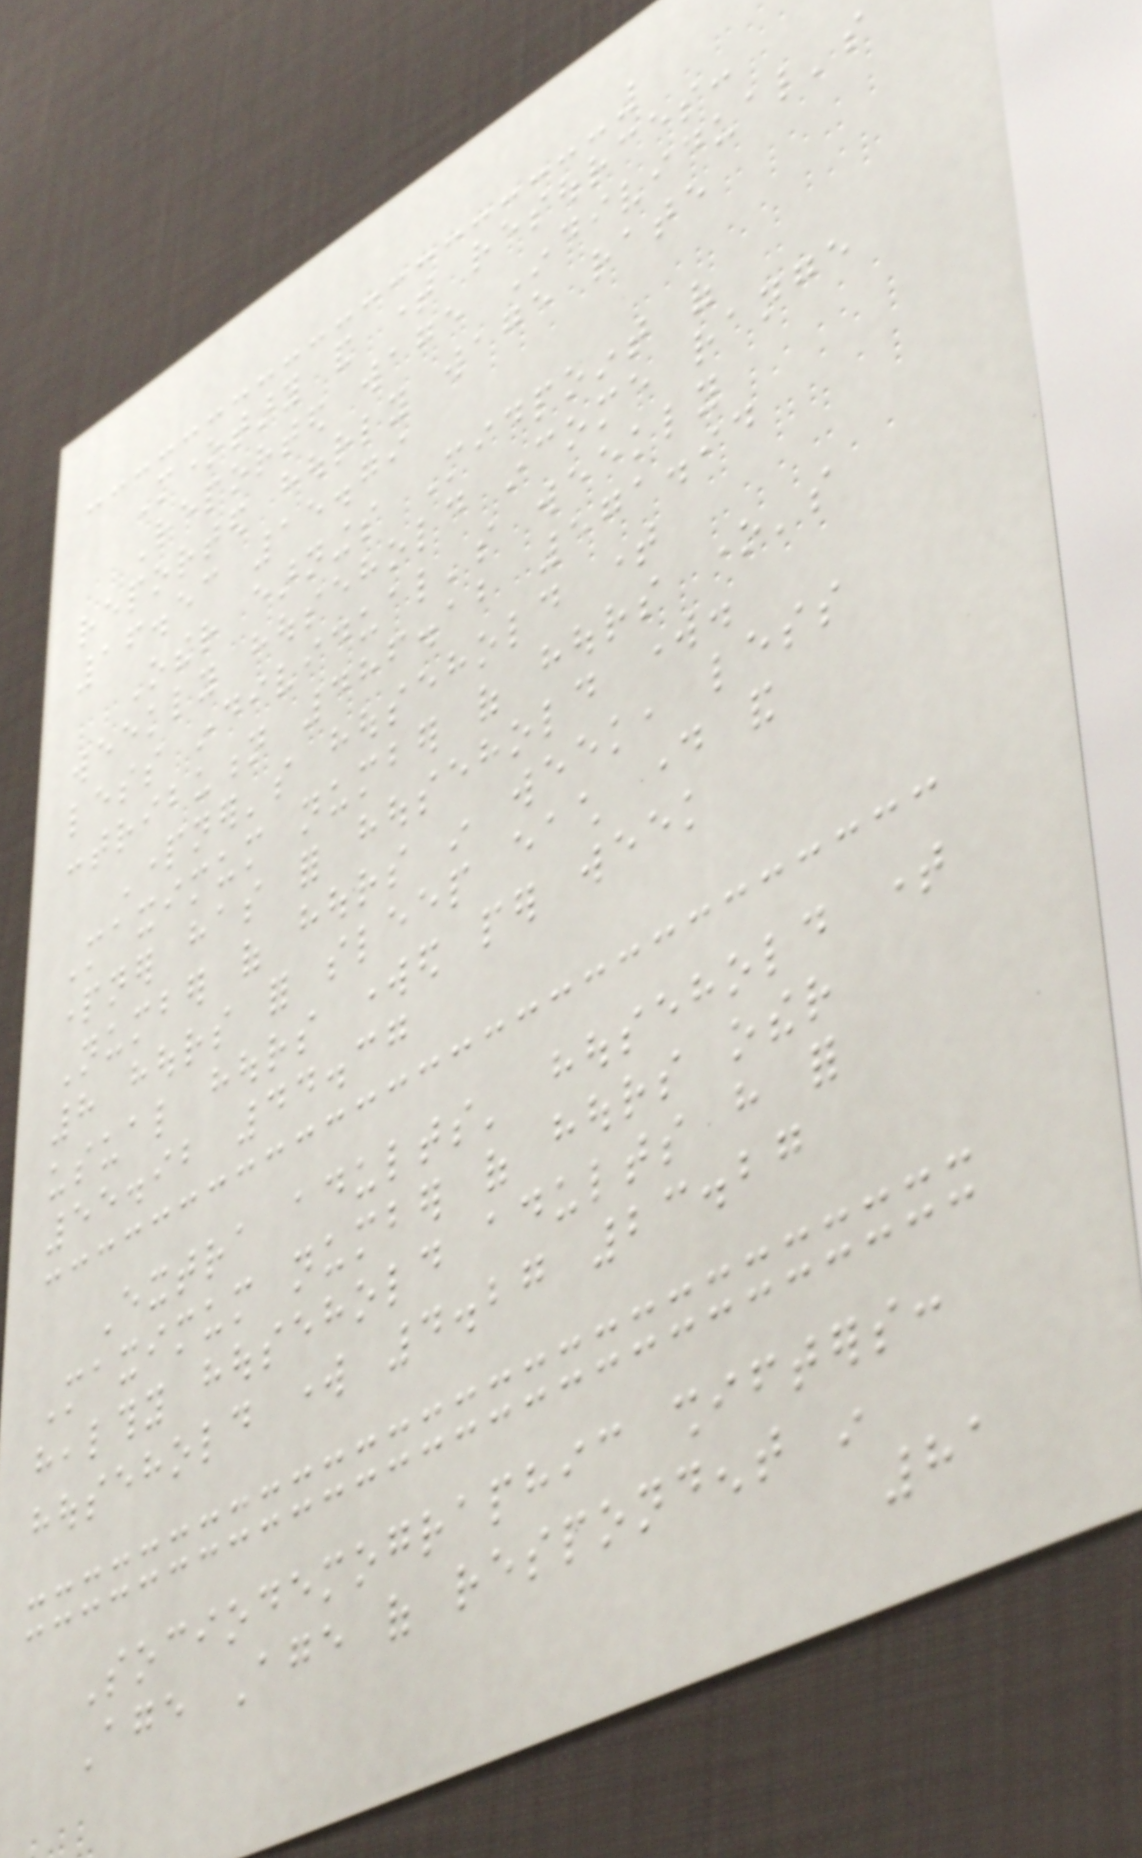Monetary and time resources:
Reported wage Individual's
reported hourly wage rate
16.53 15.79
Other earnings Midpoint of
weekly household income range
less individual's weekly
contribution 486.12 571.94
Partner's household time
Maximum number of hours one's
partner has for household work.
Number of hours in week, less
8 hours for sleep each day and
usual hours worked per week
55.92 44.37
Extra adults' household time
Maximum number of hours other
healthy household adults have for
household work 4.27 23.27
Sociodemographic shifters:
Age Age of respondent in
81
